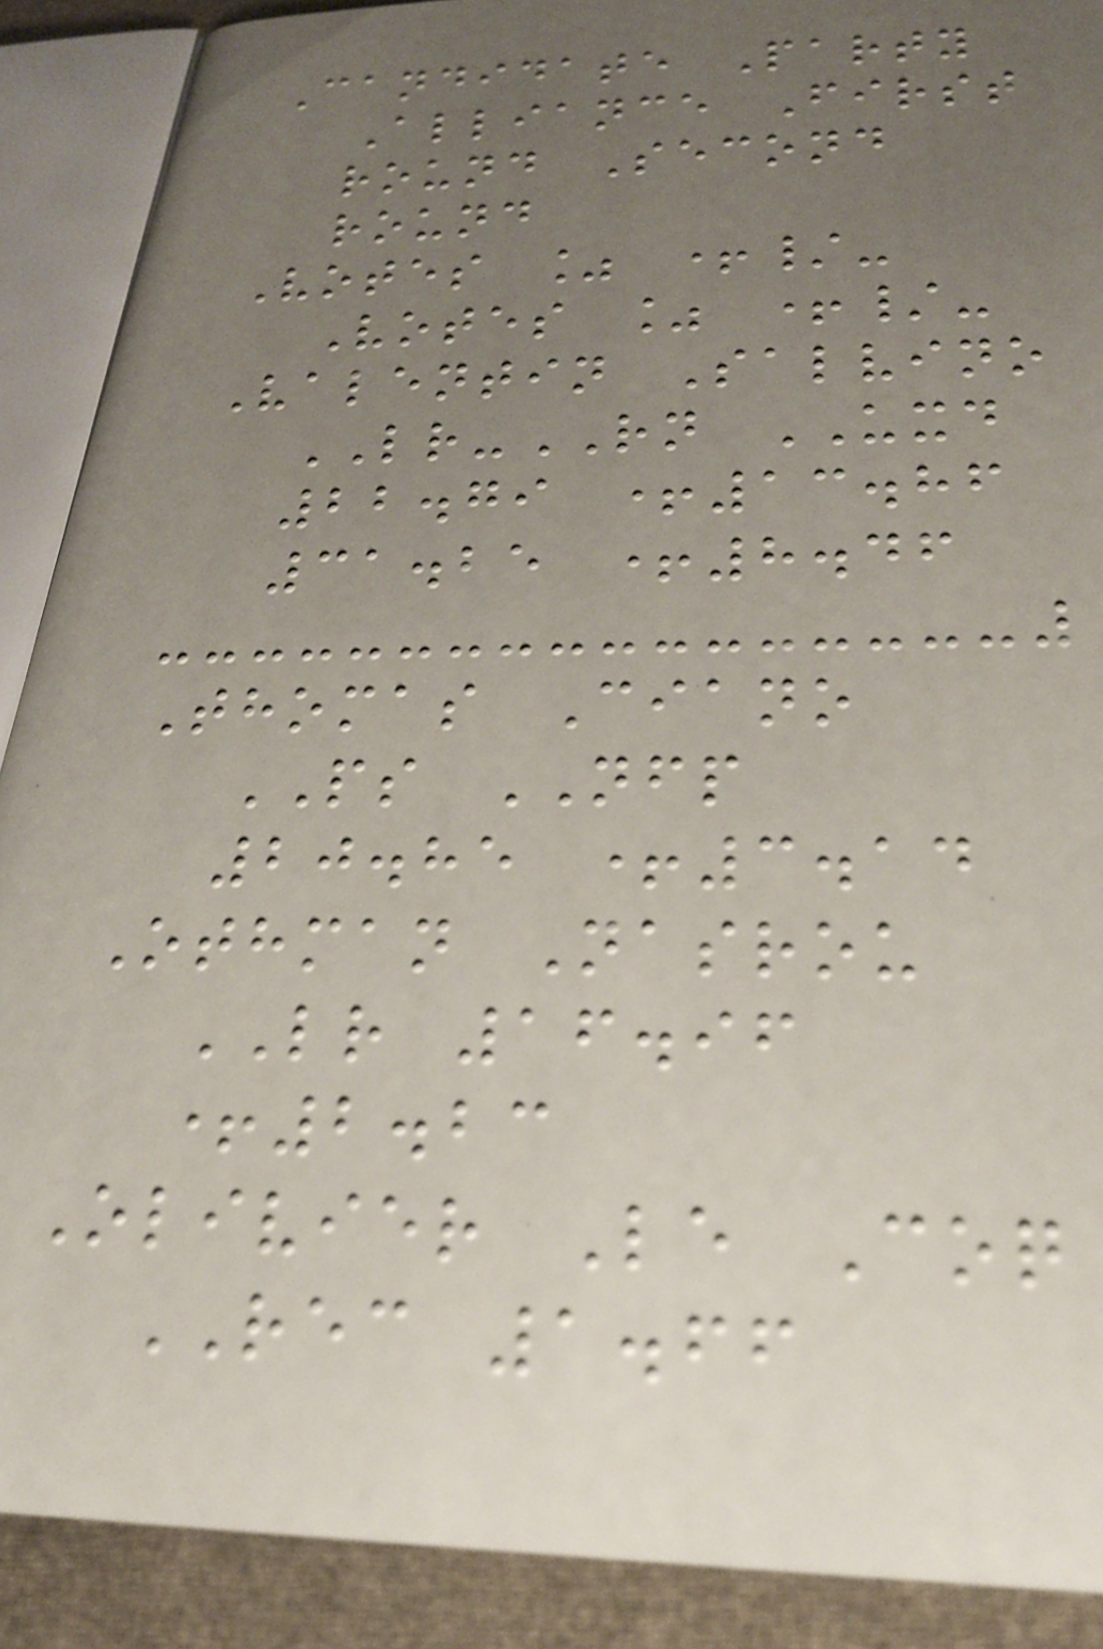Candidate Party
Alliance First
round Second
round
Votes % +/-
Votes % +/-
Valentin Salvino
LR-RN UXD
22.79 +13.86
31.25 +8.46
Thomas Ciano
PS NFP
20.85 +3.14
Othman Nasrou
LR 16.96
+2.23
Olivier Le Coq
REC 1.66
